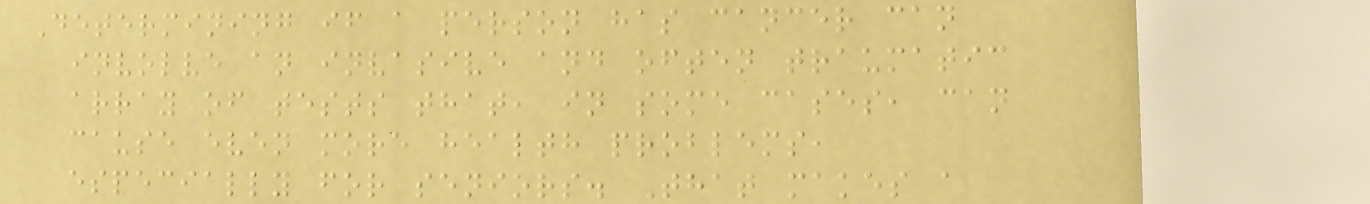Determining if a person has cancer can
involve an invasive and often traumatic
array of tests that, in some cases, can
cause even more health problems,
especially for seniors. That makes a
